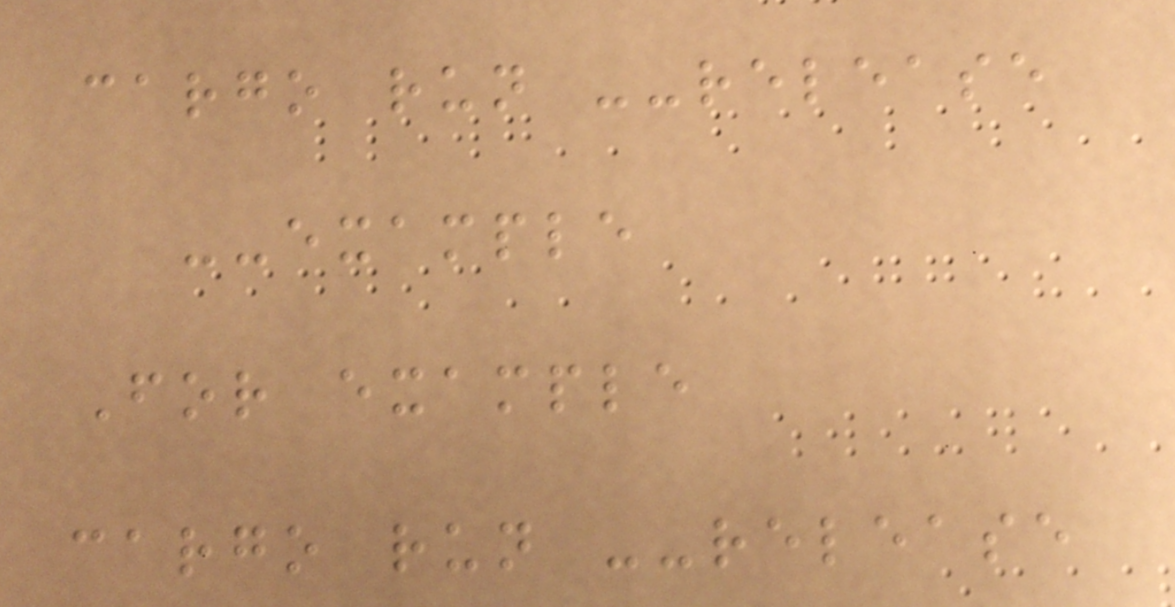cargo run --release
--example
For example
cargo run --release
